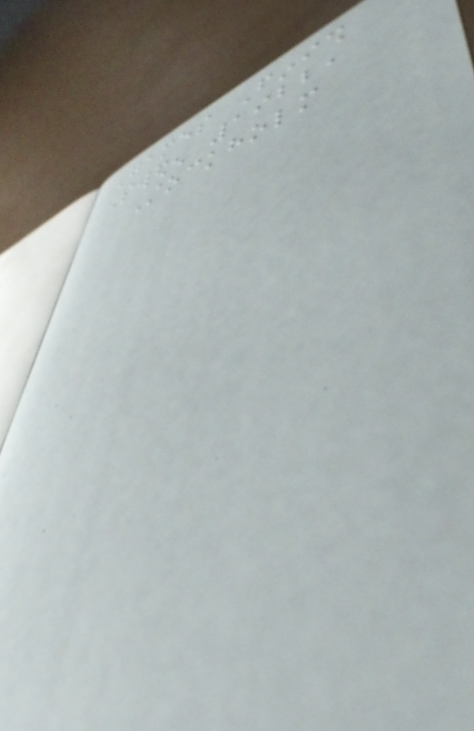Games Finish
Sweden 1922,
Stockholm
